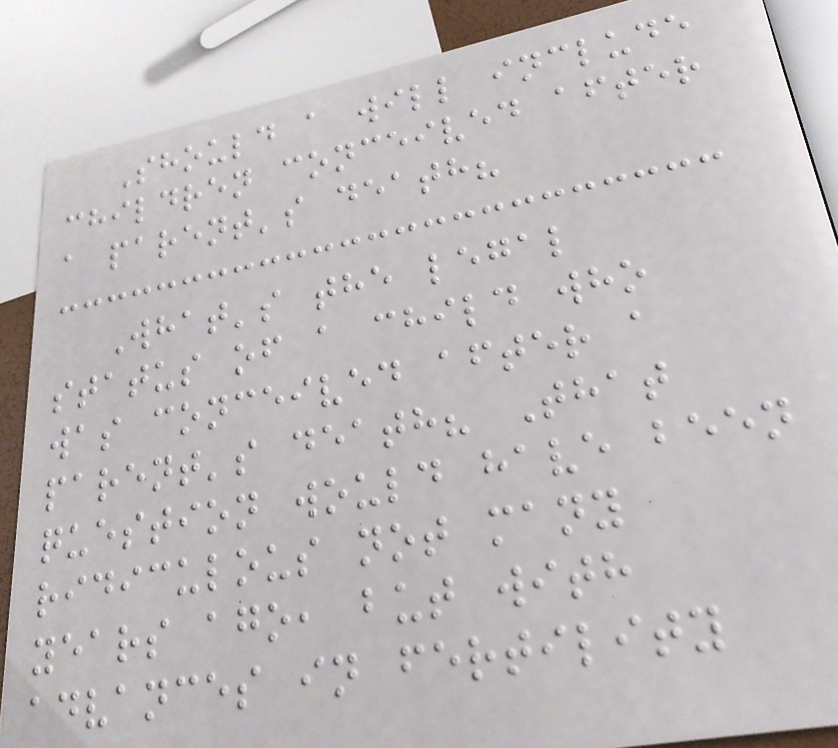Should a will include
children conceived after
a parent's death?
What's the legal
status of a child who
was conceived after a
parent's death? That
question would have been
ridiculous not many
years ago, but with
advances in fertility
